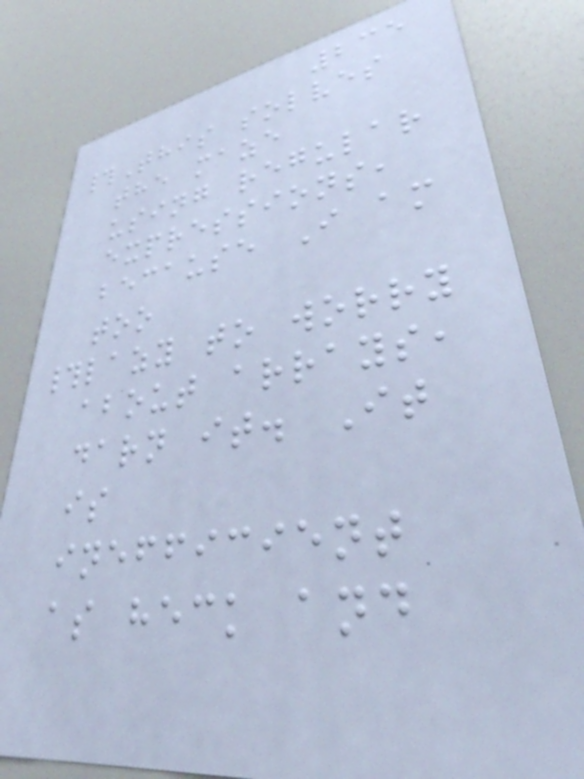235
#This solves
the maze
using regular
expressions,
because I am
too
#lazy to worry
about arrays,
darn it. It
is
inefficient
as heck and
